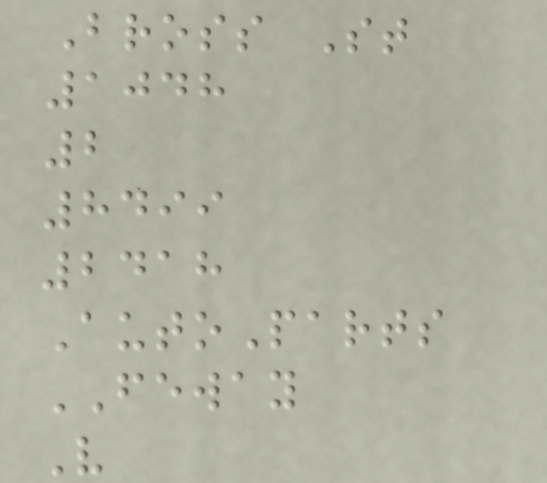Bross St
1048
2
8499
2418
AutoParts
FEWAY
V
